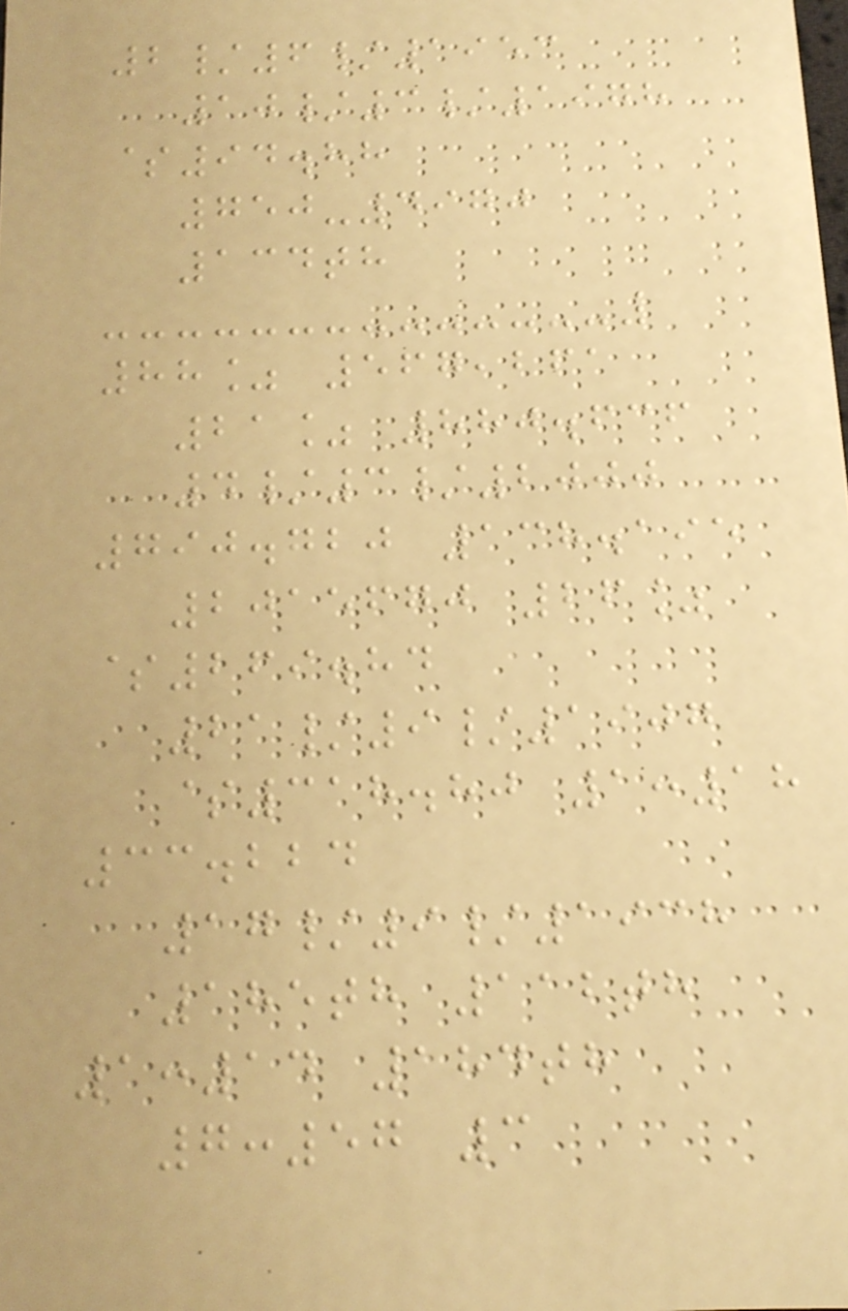2/6/1953
10/3/1978
$94.88
750-4970
134th
88% 567,261
21% 880.636
4/3/2000
790.720 138.195
2015670 26%
$269.84
21/9/1907
$318.80 1:18
33.224
17/9/1938
185th 112th
1:14 184th
7:57 3
